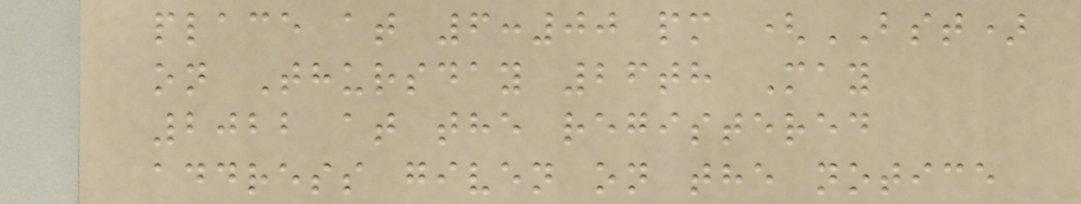place at 6:00 pm (BST)
on Thursday 26th May
2022 at the registered
address given on the notice
